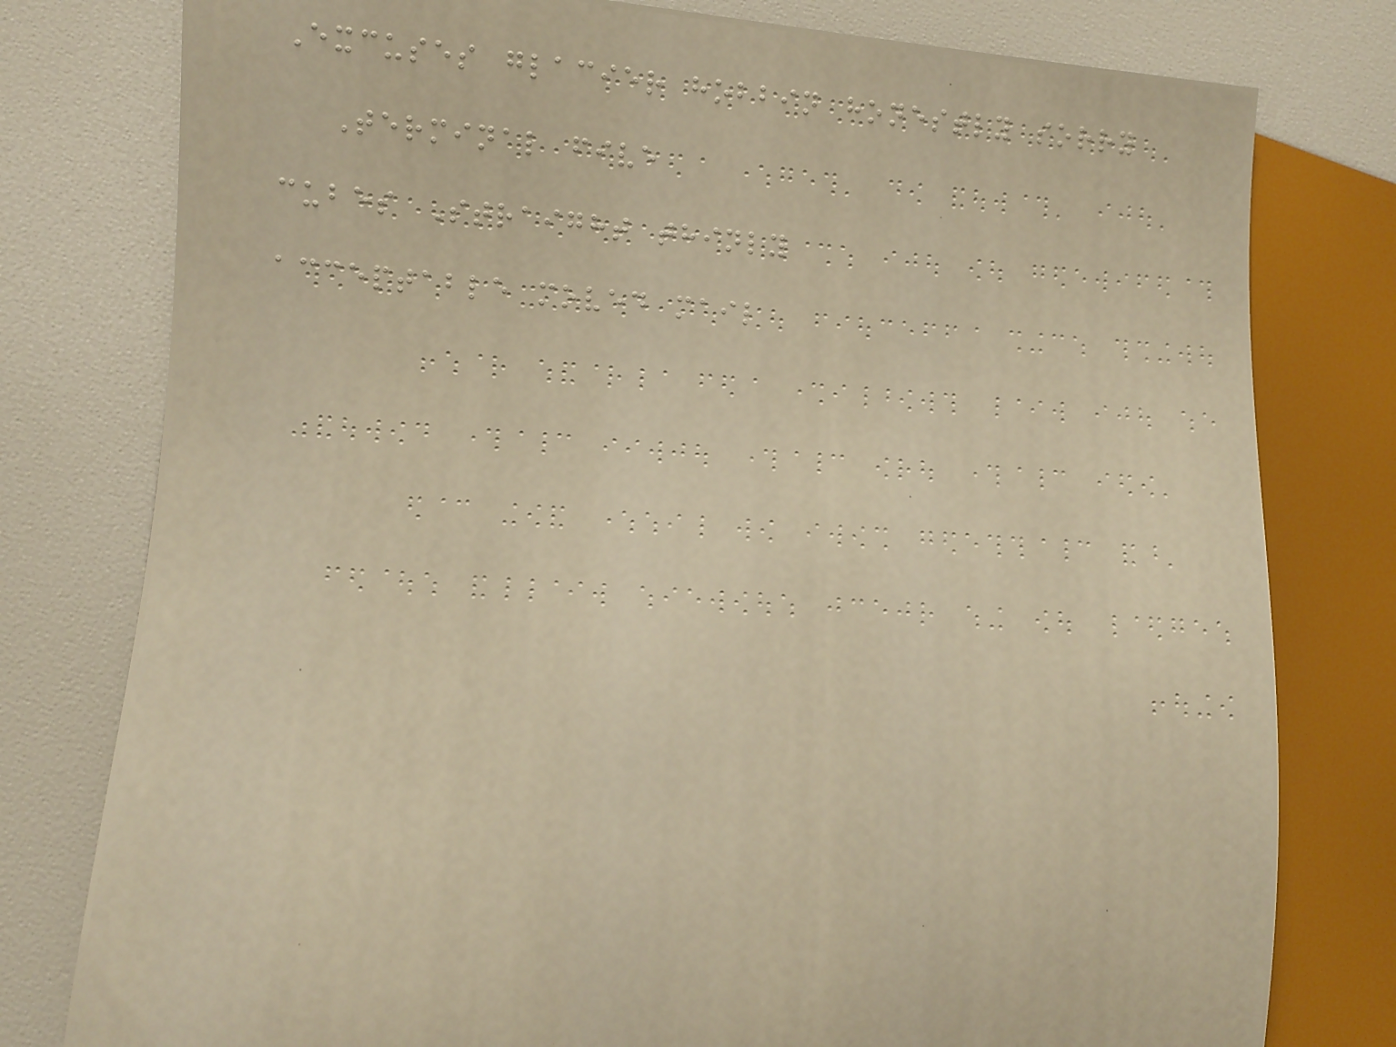Excuses glacier hobbin honestly sorry
Terminal five
cubes Straight thinly
acceptable moved mail
